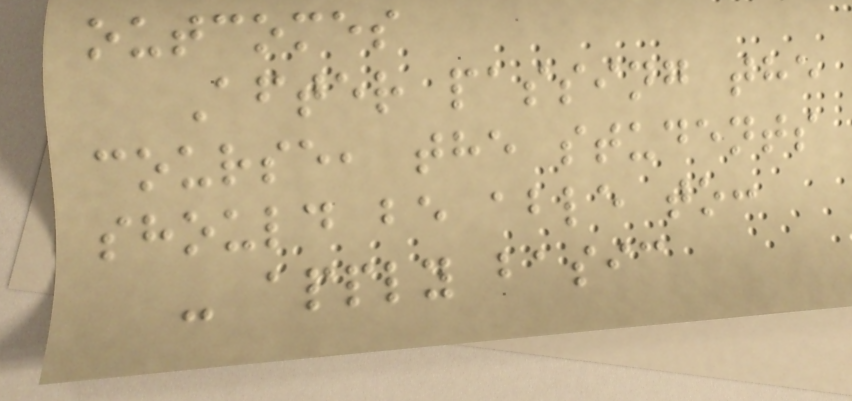outcomes
After passing the
course, the students
should be able to:
- apply basic
